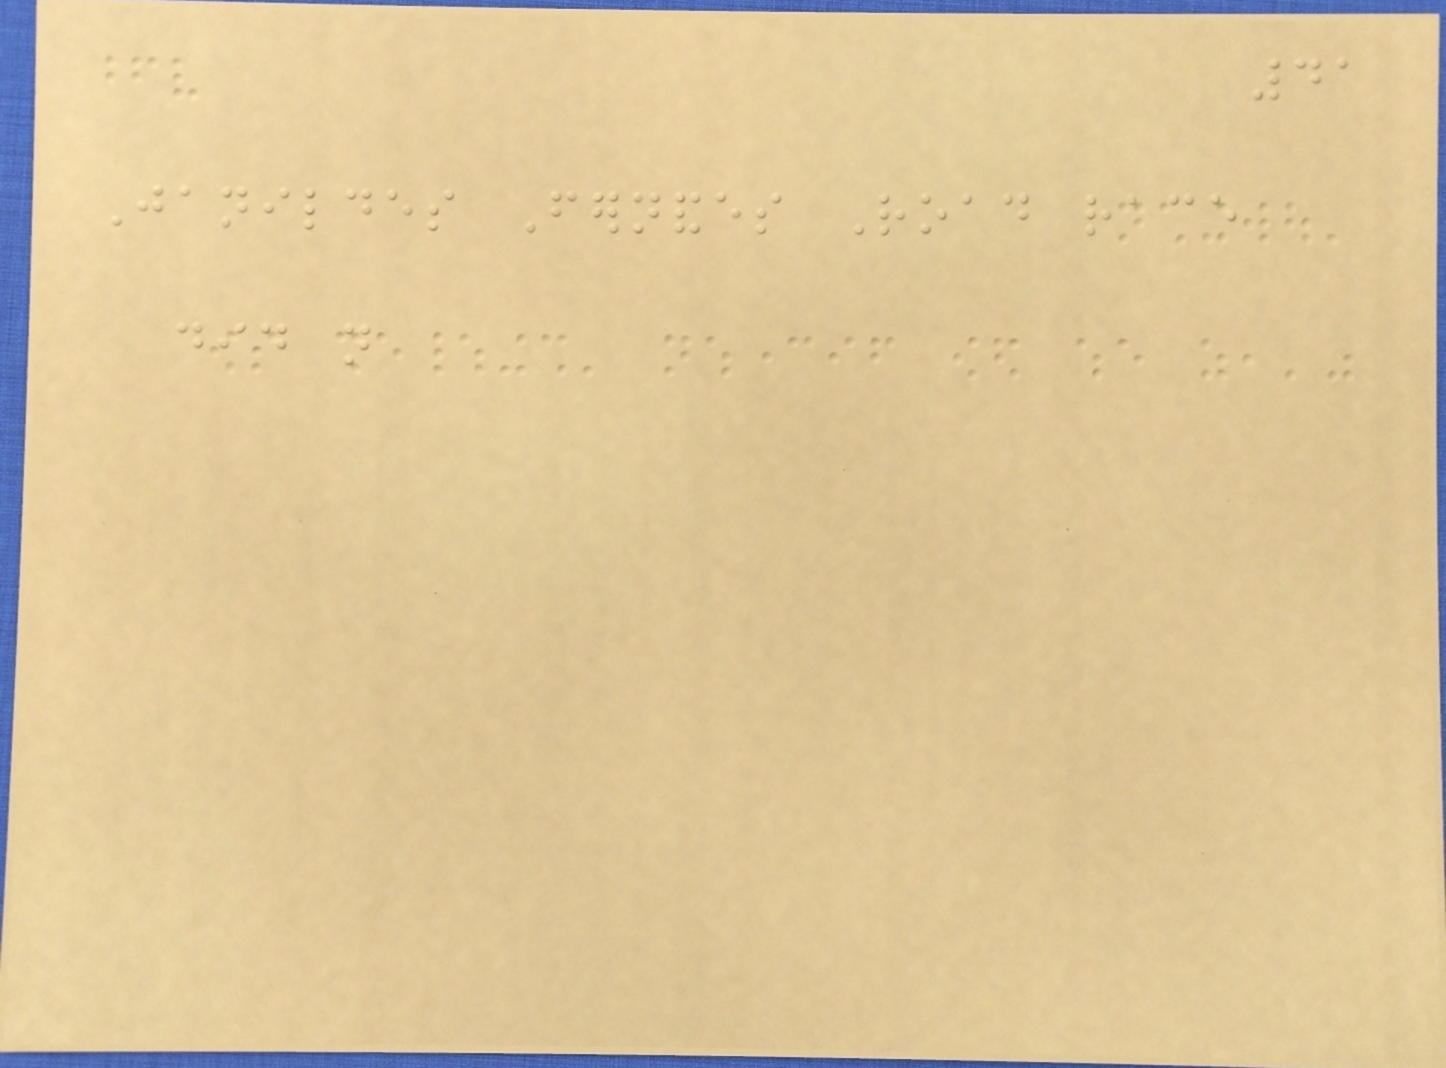41
Janildes Fernandes Road race
did not
